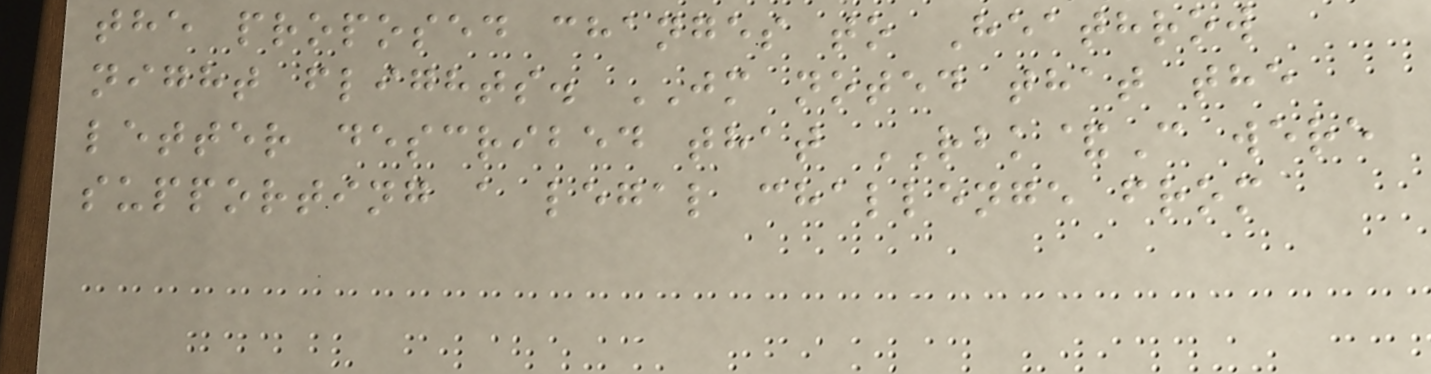the proposed changes to Heathrow
night flights. JM noted that the
letter described that RBK&C were
supporting a legal challenge from
